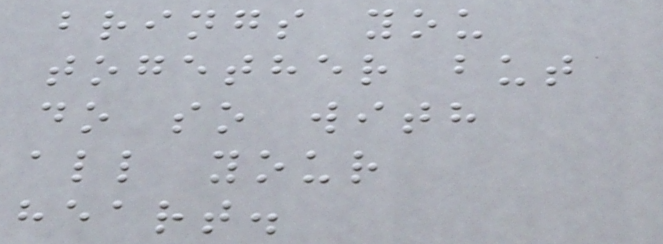brings you
together but
do so with
all your
heart.
